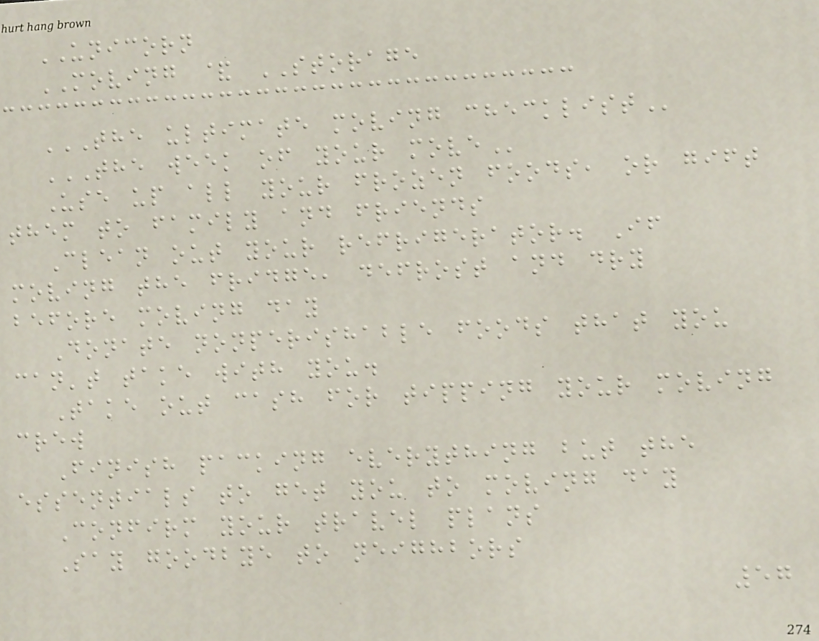UNICORN
MOVING & STORAGE
THE ULTIMATE MOVING CHECKLIST
THE WEEK OF YOUR MOVE
Use up all your frozen foods, or gift
them to family and friends
Clean out your refrigerator. If
moving the fridge, defrost and dry
before moving day
Donate nonperishable foods that you
can't take with you.
Take out cash for tipping your moving
crew
Finish packing everything but the
essentials to get you to moving day
Confirm your travel plans
Say goodbye to neighbors
57
